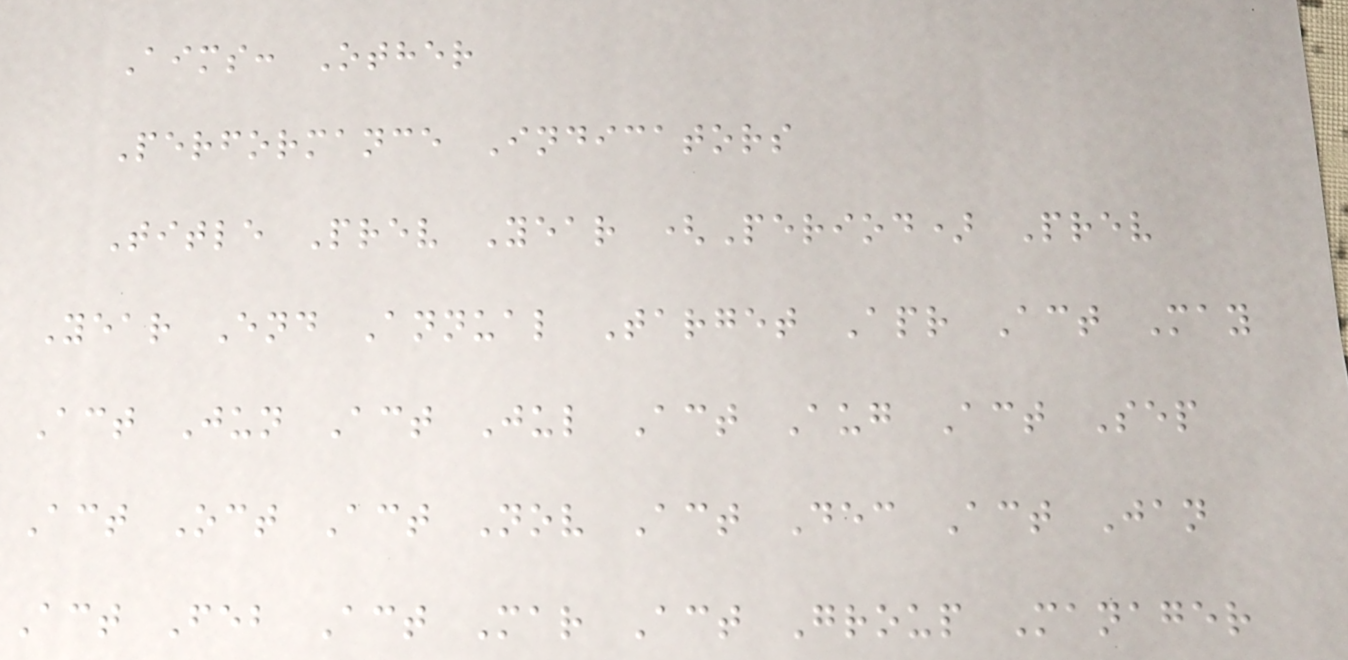Aims: Other
Performance Indicators
Title Prev Year (Period) Prev
Year End Annual Target Apr Act May
Act Jun Act Jul Act Aug Act Sep
Act Oct Act Nov Act Dec Act Jan
Act Feb Act Mar Act Group Manager
